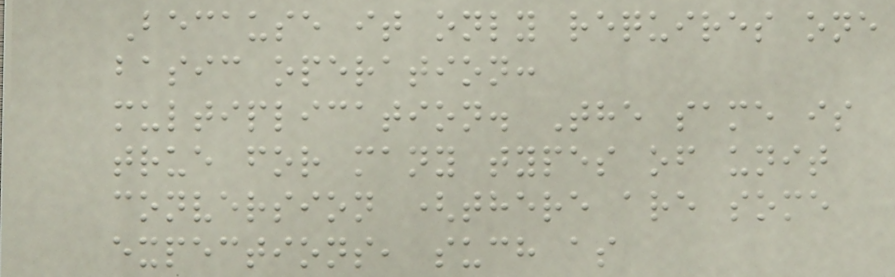Because it only requires one
basic operation:
multiplication. The same is
true for many types of unit
conversion (there are some
expections, such as
